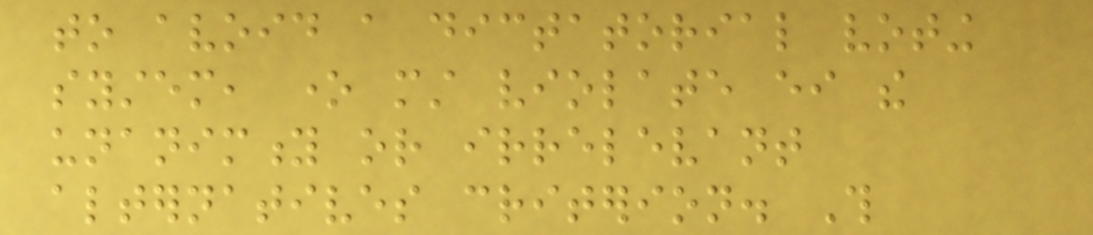to avoid a dictatorial voting
system, one must violate either the
unanimity or irrelevant
alternatives criterion. This
